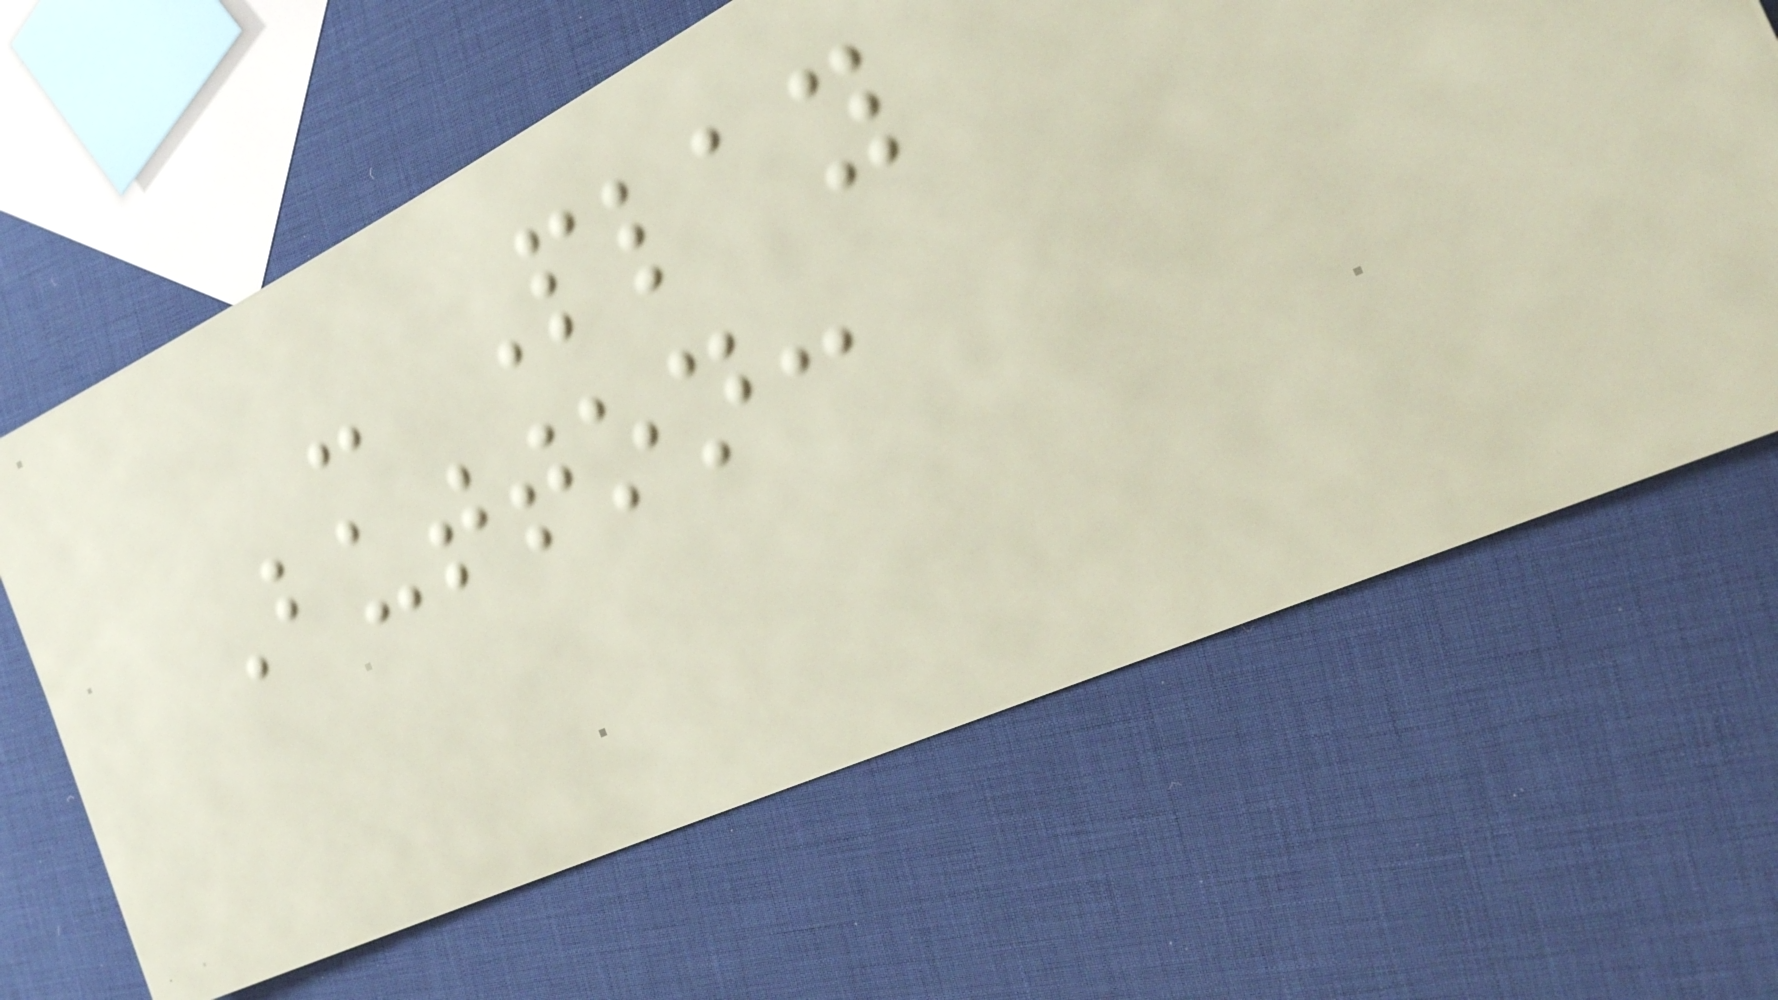- Play
Button:
